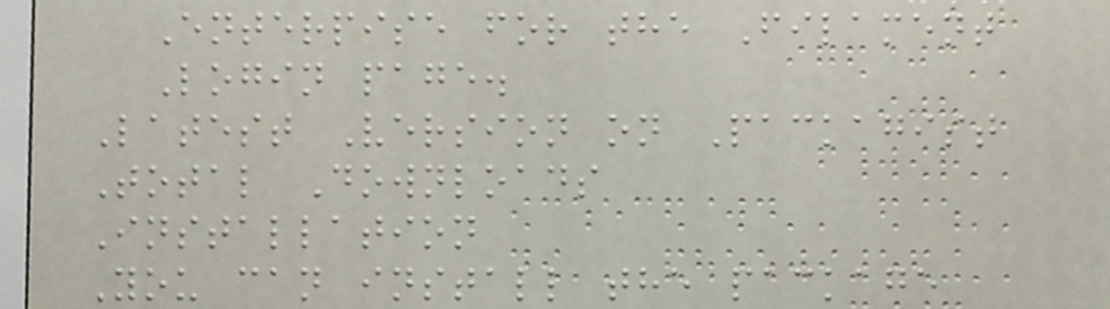Enterpise for the Filament
Login page.
Latest Version on Packagist
Total Downloads
Installation
You can install the package
